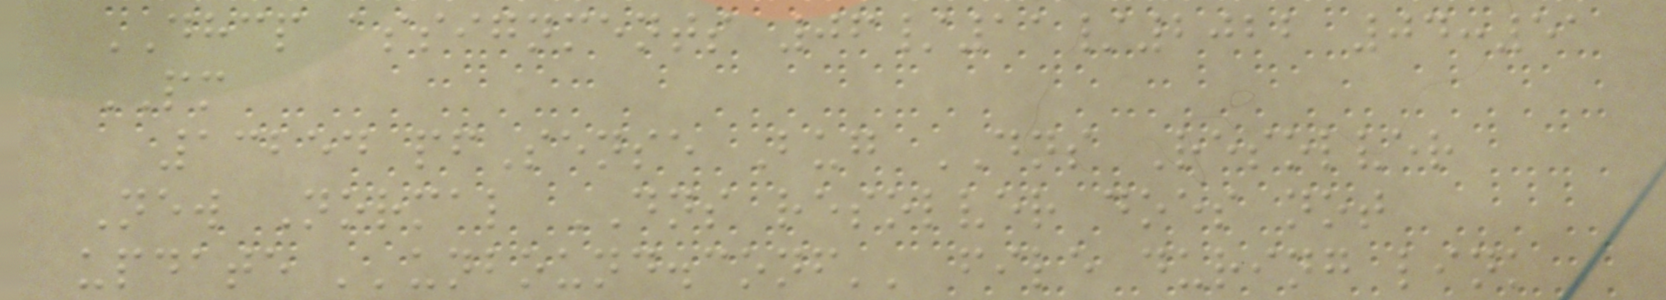DHCP assignments 06/11/2022 04:51
PM
13254 pfSense Bug DNS Resolver
New Normal DNS resolver does not
update ''unbound.conf'' file during link
